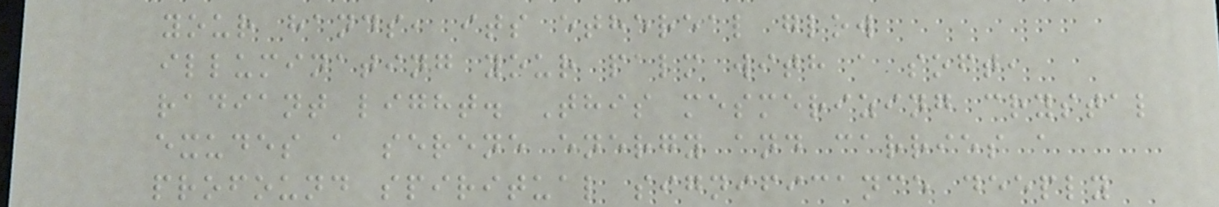your hands, its ethereal glow
illuminating your palm with a soft,
radiant light. This mesmerizing crystal
exudes a serene energy and carries a
profound spiritual significance deeply
